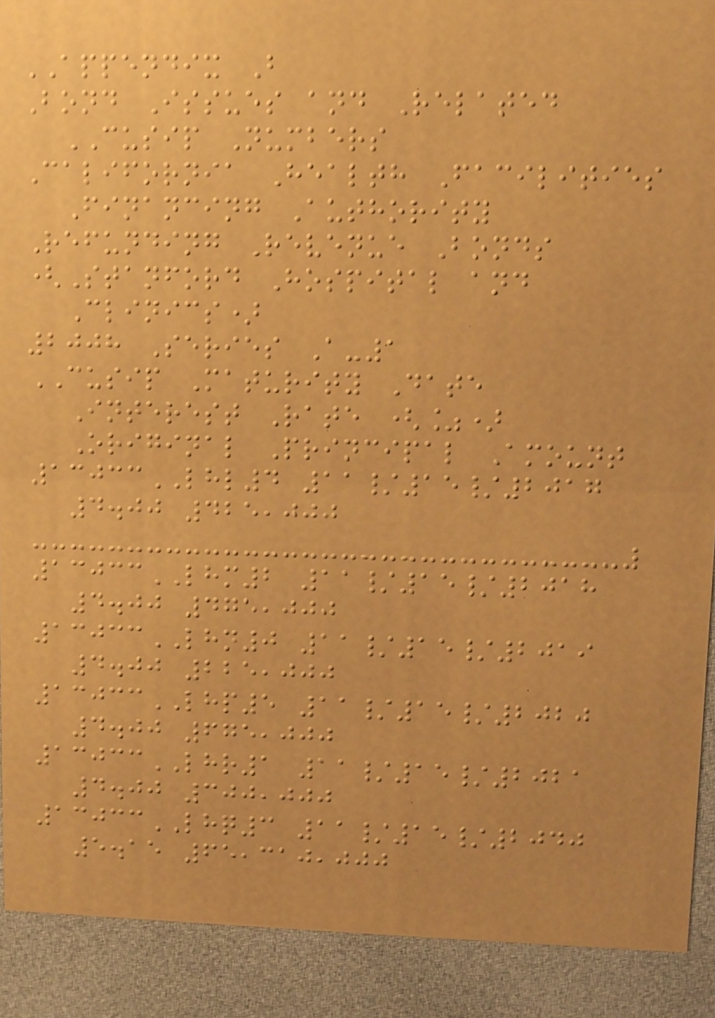APPENDIX B
Bond Issues and Related
CUSIP Numbers
California Health Facilities
Financing Authority
Refunding Revenue Bonds
(Stanford Hospital and
Clinics)
2008 Series A-1
CUSIP Maturity Date
Interest Rate (%)
Original Principal Amount
13033LHL4 11/15/2017
4.00 425,000
13033LHM2 11/15/2018
4.00 475,000
13033LHN0 11/15/2019
4.00 225,000
13033LHP5 11/15/2020
4.00 675,000
13033LHR1 11/15/2021
4.00 300,000
13033LHQ3 11/15/2040
5.15 65,310,000
